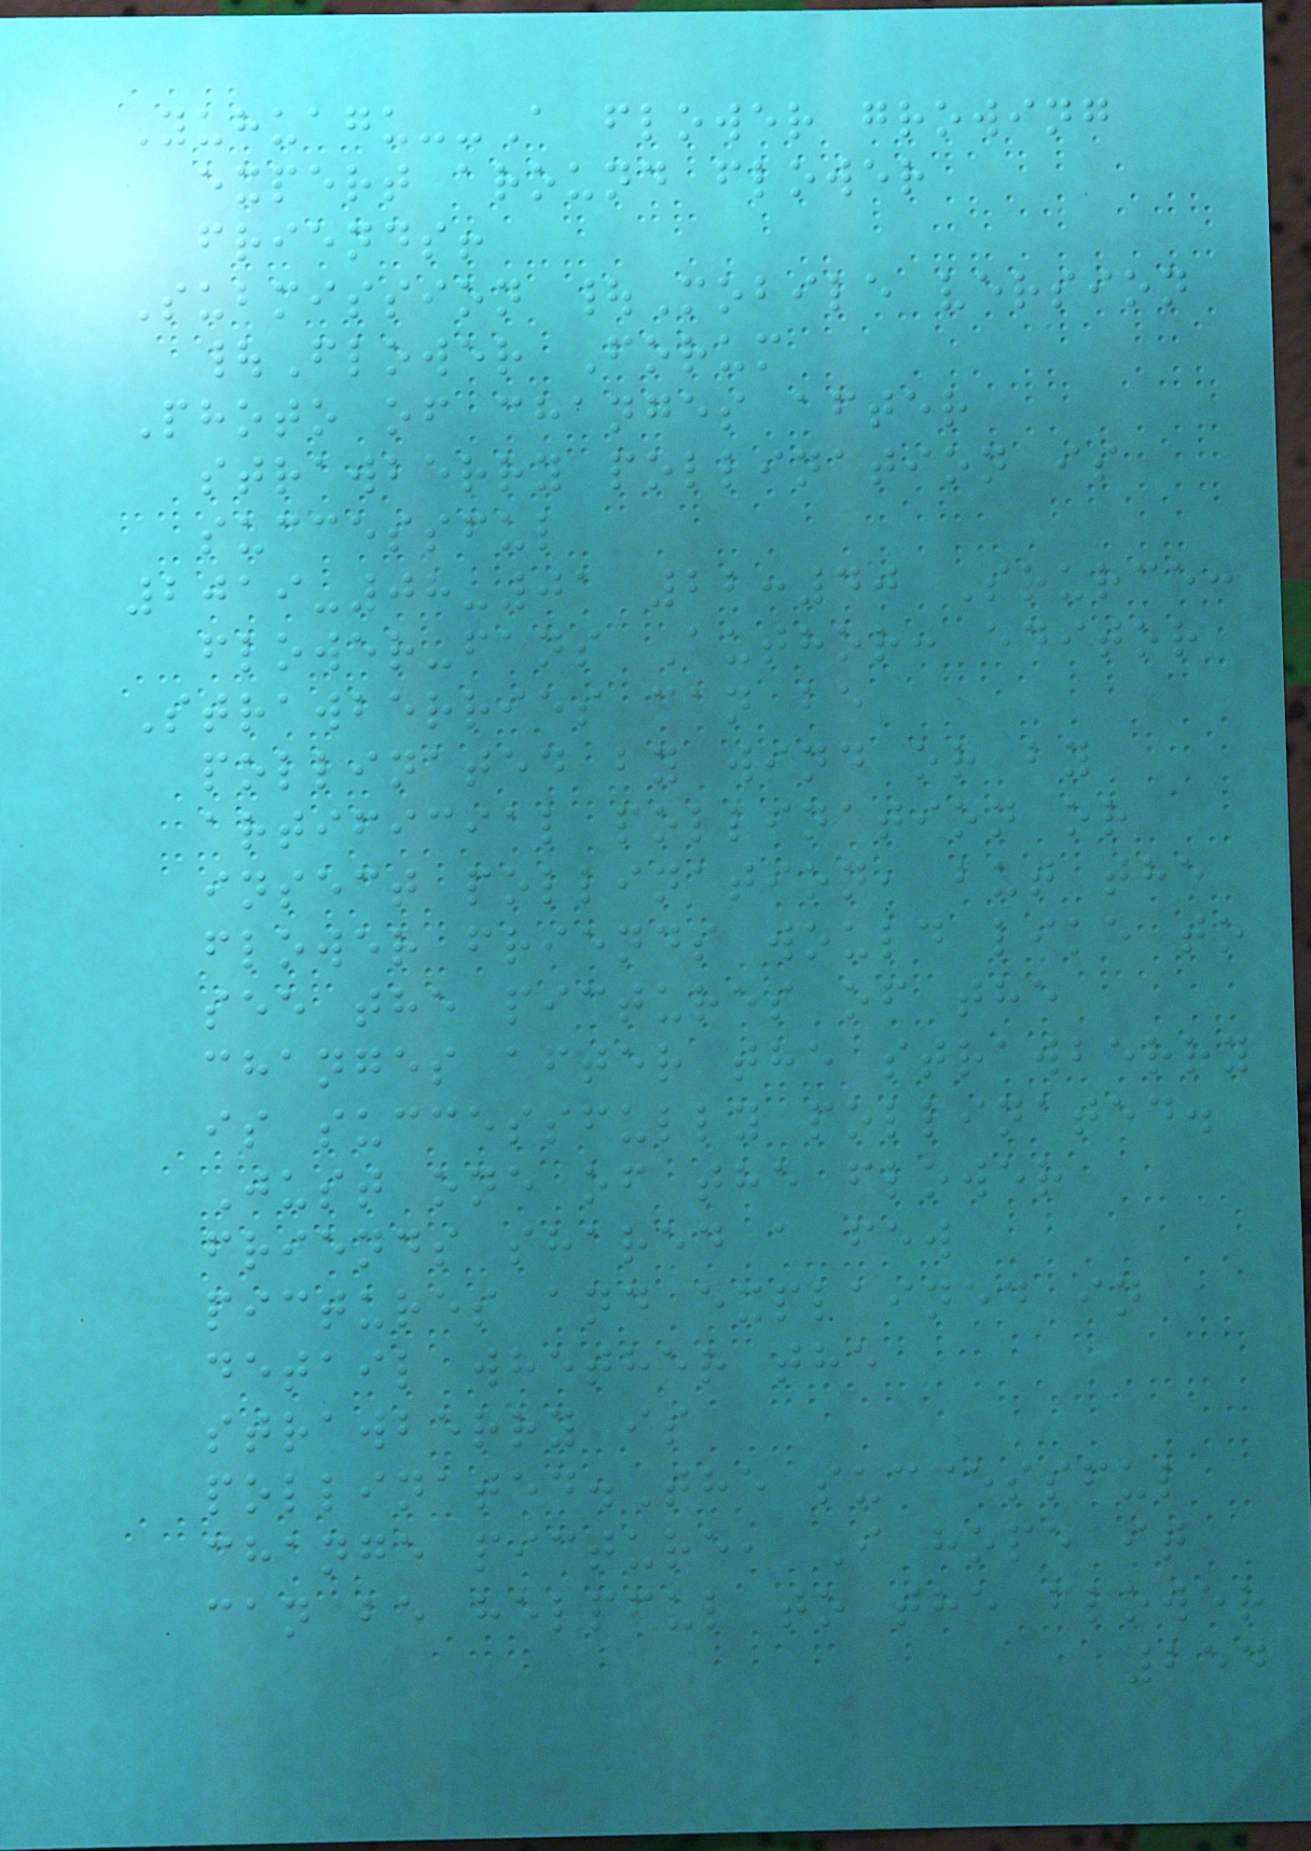Yuhuagu--A flower growing
expert around flower
friends!
Submission |Mobile version
|Flower Forum
Photo of changes after
strawberry pollination is
successful
2019-08-01 22:40 Source:
flower-fans Author: editor
Strawberries can be
pollinated by wind or by
artificial pollination or
insect pollination, but the
flower friends would like to
see the pictures of the
changes after the strawberry
is successfully pollinated.
Just one of the flower
friends shared a few
pictures and explained in
detail whether the
strawberry is
pollinated.The successful
change picture, I hope it
can be helpful to the flower
254
